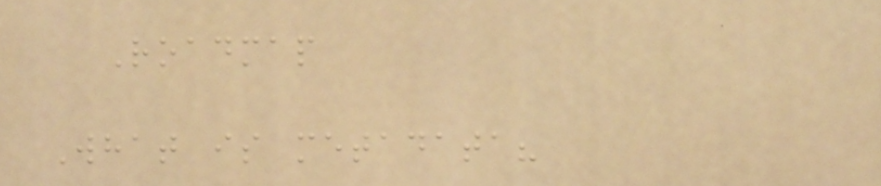Roadmap
What is metadata?
